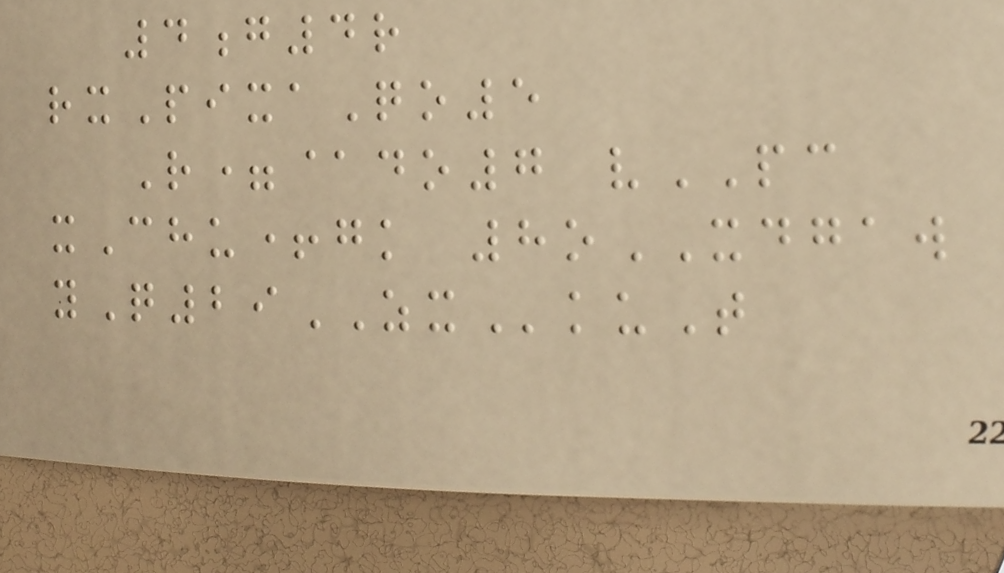4g4r
rxPixaQo5
R=@do7 vPC
xChu+gk 8oXDGAW
yQ29ZXkuT
